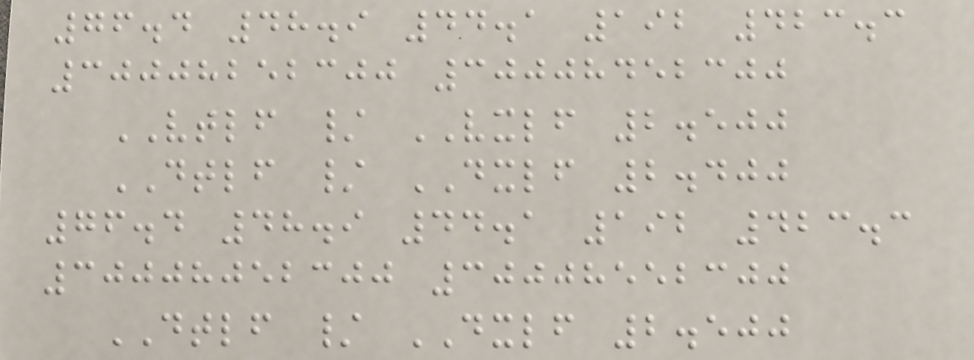76.4 48.9 44.1 192 423.3
30008252300 30008452300
VTLF / VXLF 2.500
DTLF / DXLF 2.400
76.4 48.9 44.1 192 423.3
30008052300 30008552300
DTLF / DXLF 2.500
